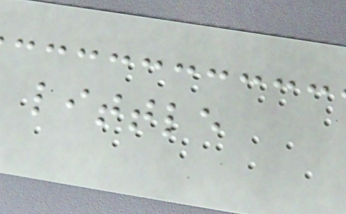little
